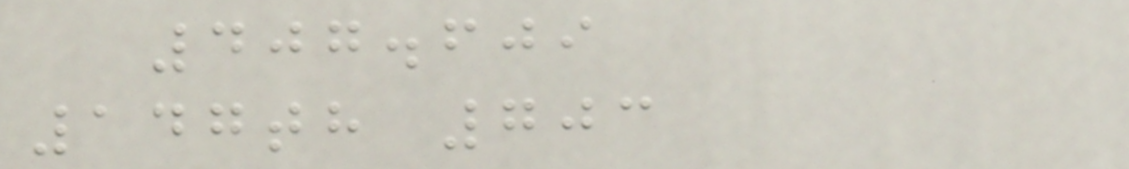407.609
147th 703
